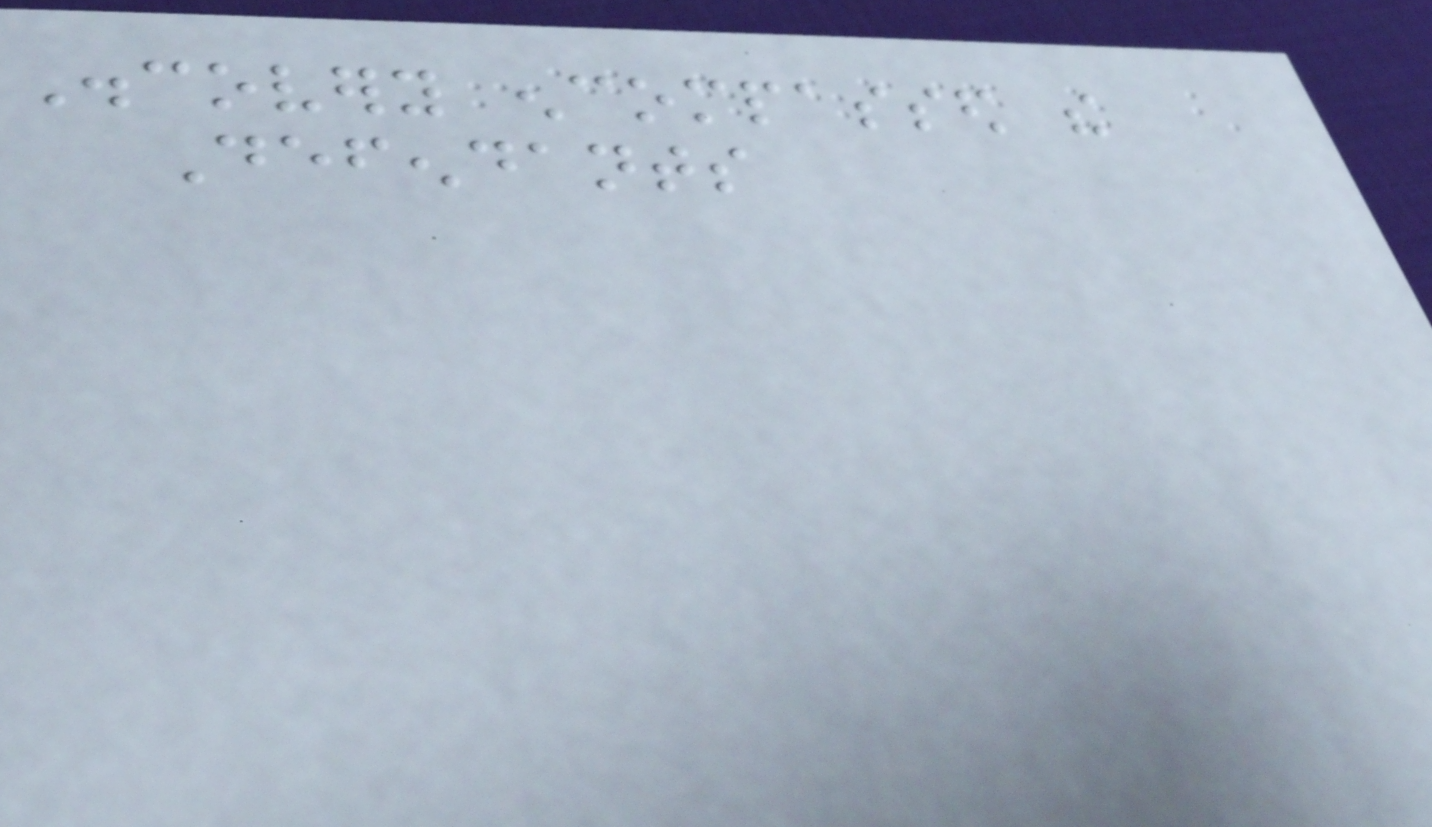Discovery encompassed the
Defendants
